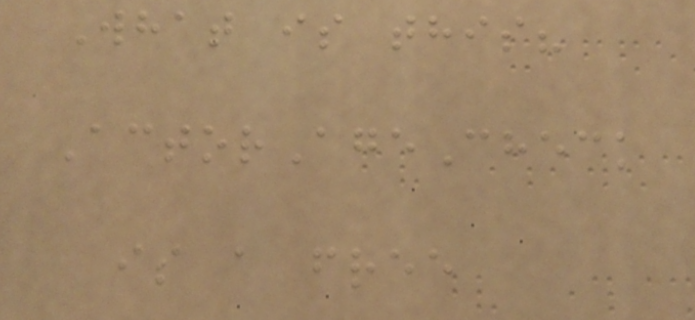What is this?
ActorAgeCheck
is a free
